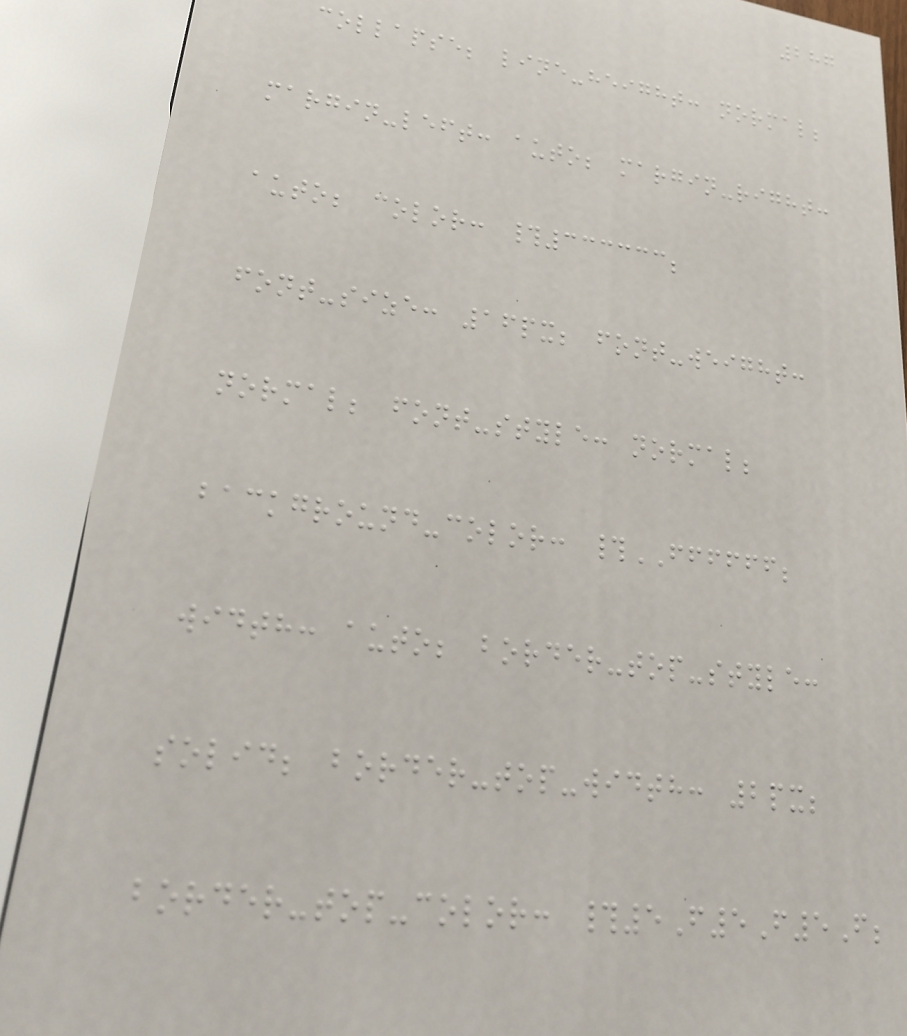287
collapse; line-height: normal;
margin-left: auto; margin-right:
auto; color: #333333;
font-size: 16px; font-weight:
normal; font-style: normal;
background-color: #FFFFFF;
width: auto; border-top-style:
solid; border-top-width: 2px;
border-top-color: #5F5F5F;
